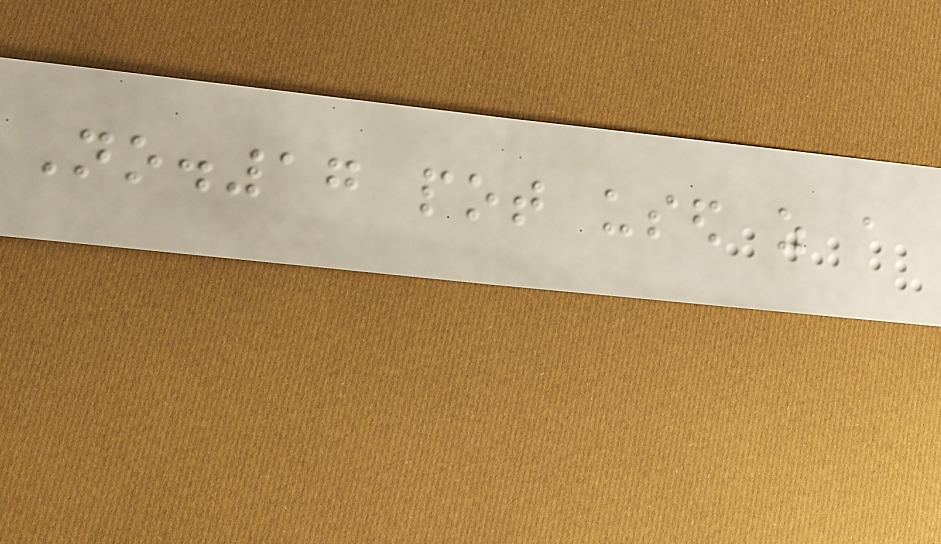No.17 pot used as a
